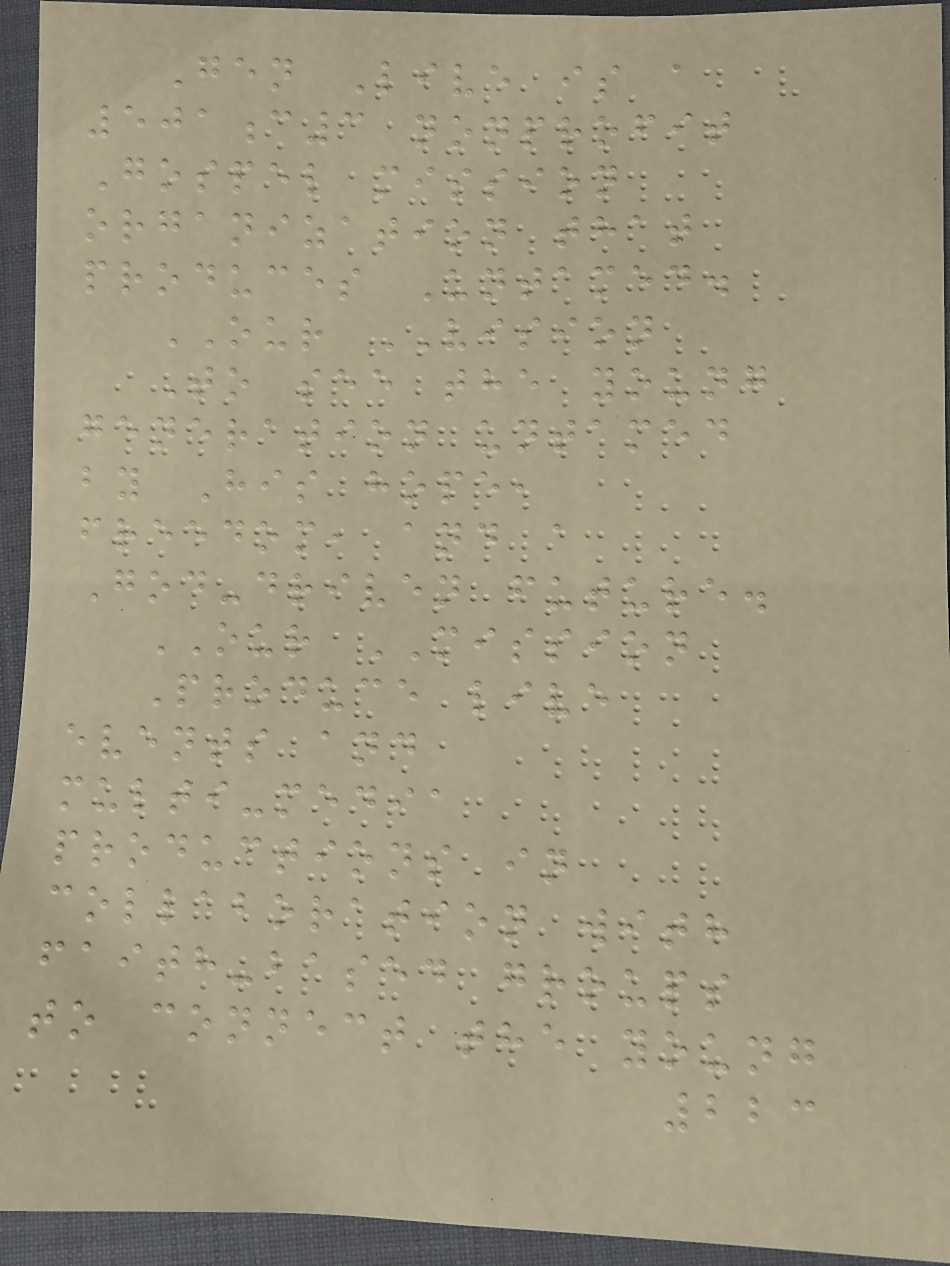Gen Live is a
501c3 nonprofit
Gospel mission
organization that
produces Untamed.
OUR VISION
To see the young
generation untamed
by His hope,
freedom, and a
God-driven future.
OUR MISSION
Produce live
events and
multi-media
productions in
collaboration with
faith-based groups
to connect the young
223
